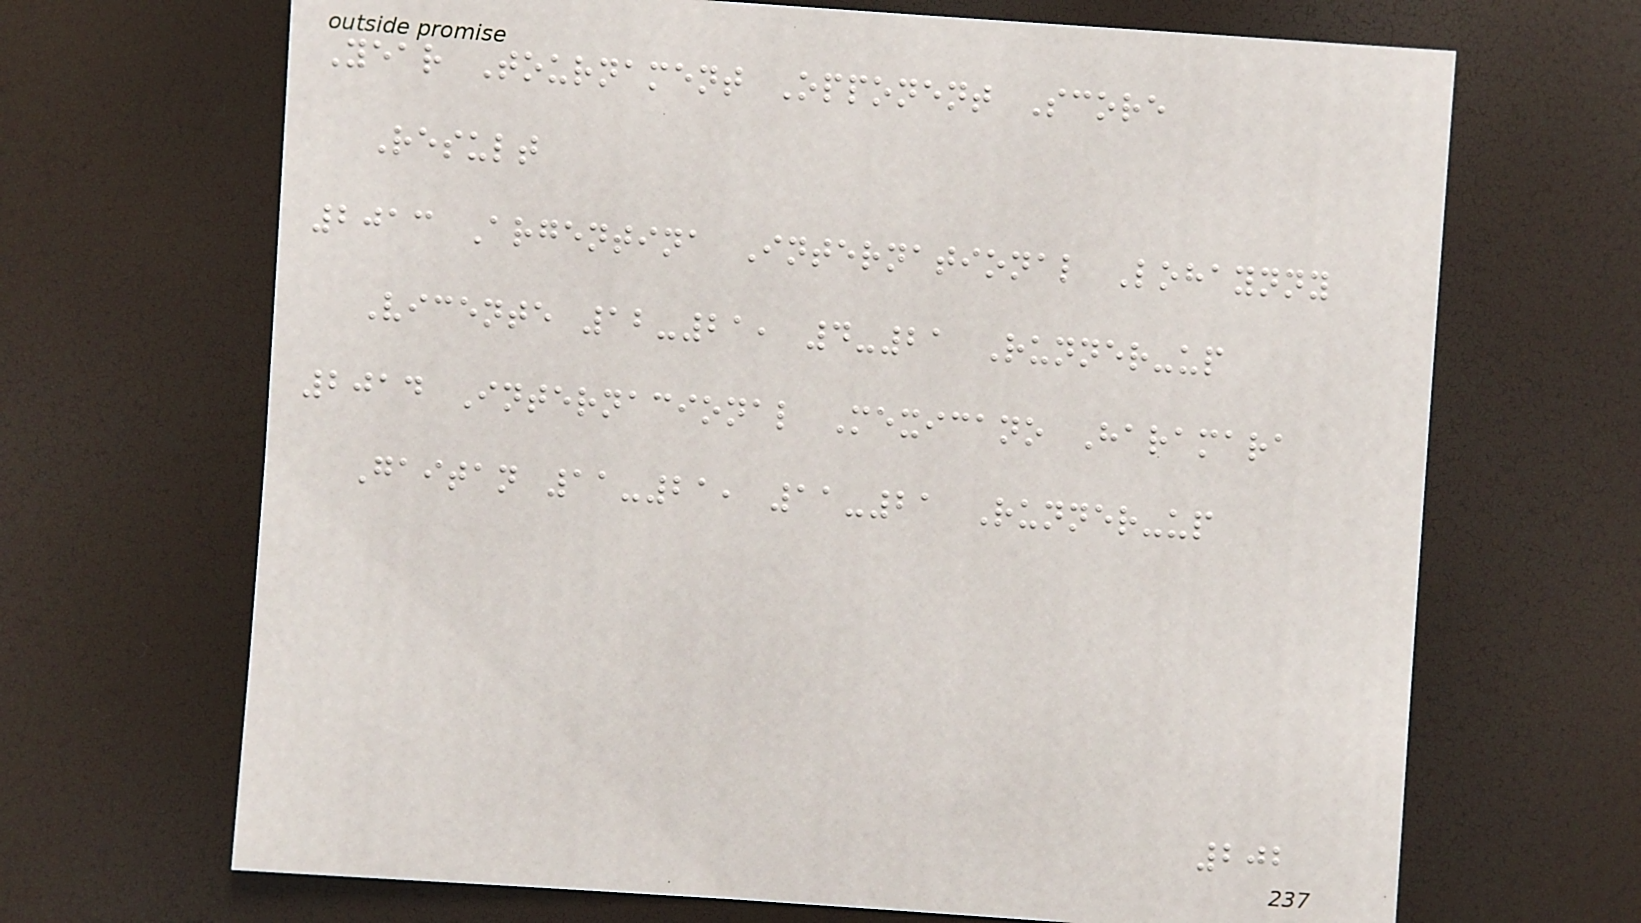Year Tournament Opponent Score
Result
2013 Argentina International Lohaynny
Vicente 12-21, 4-21 Runner-up
2014 Internacional Mexicano Haramara
Gaitan 11-21, 11-21 Runner-up
202
